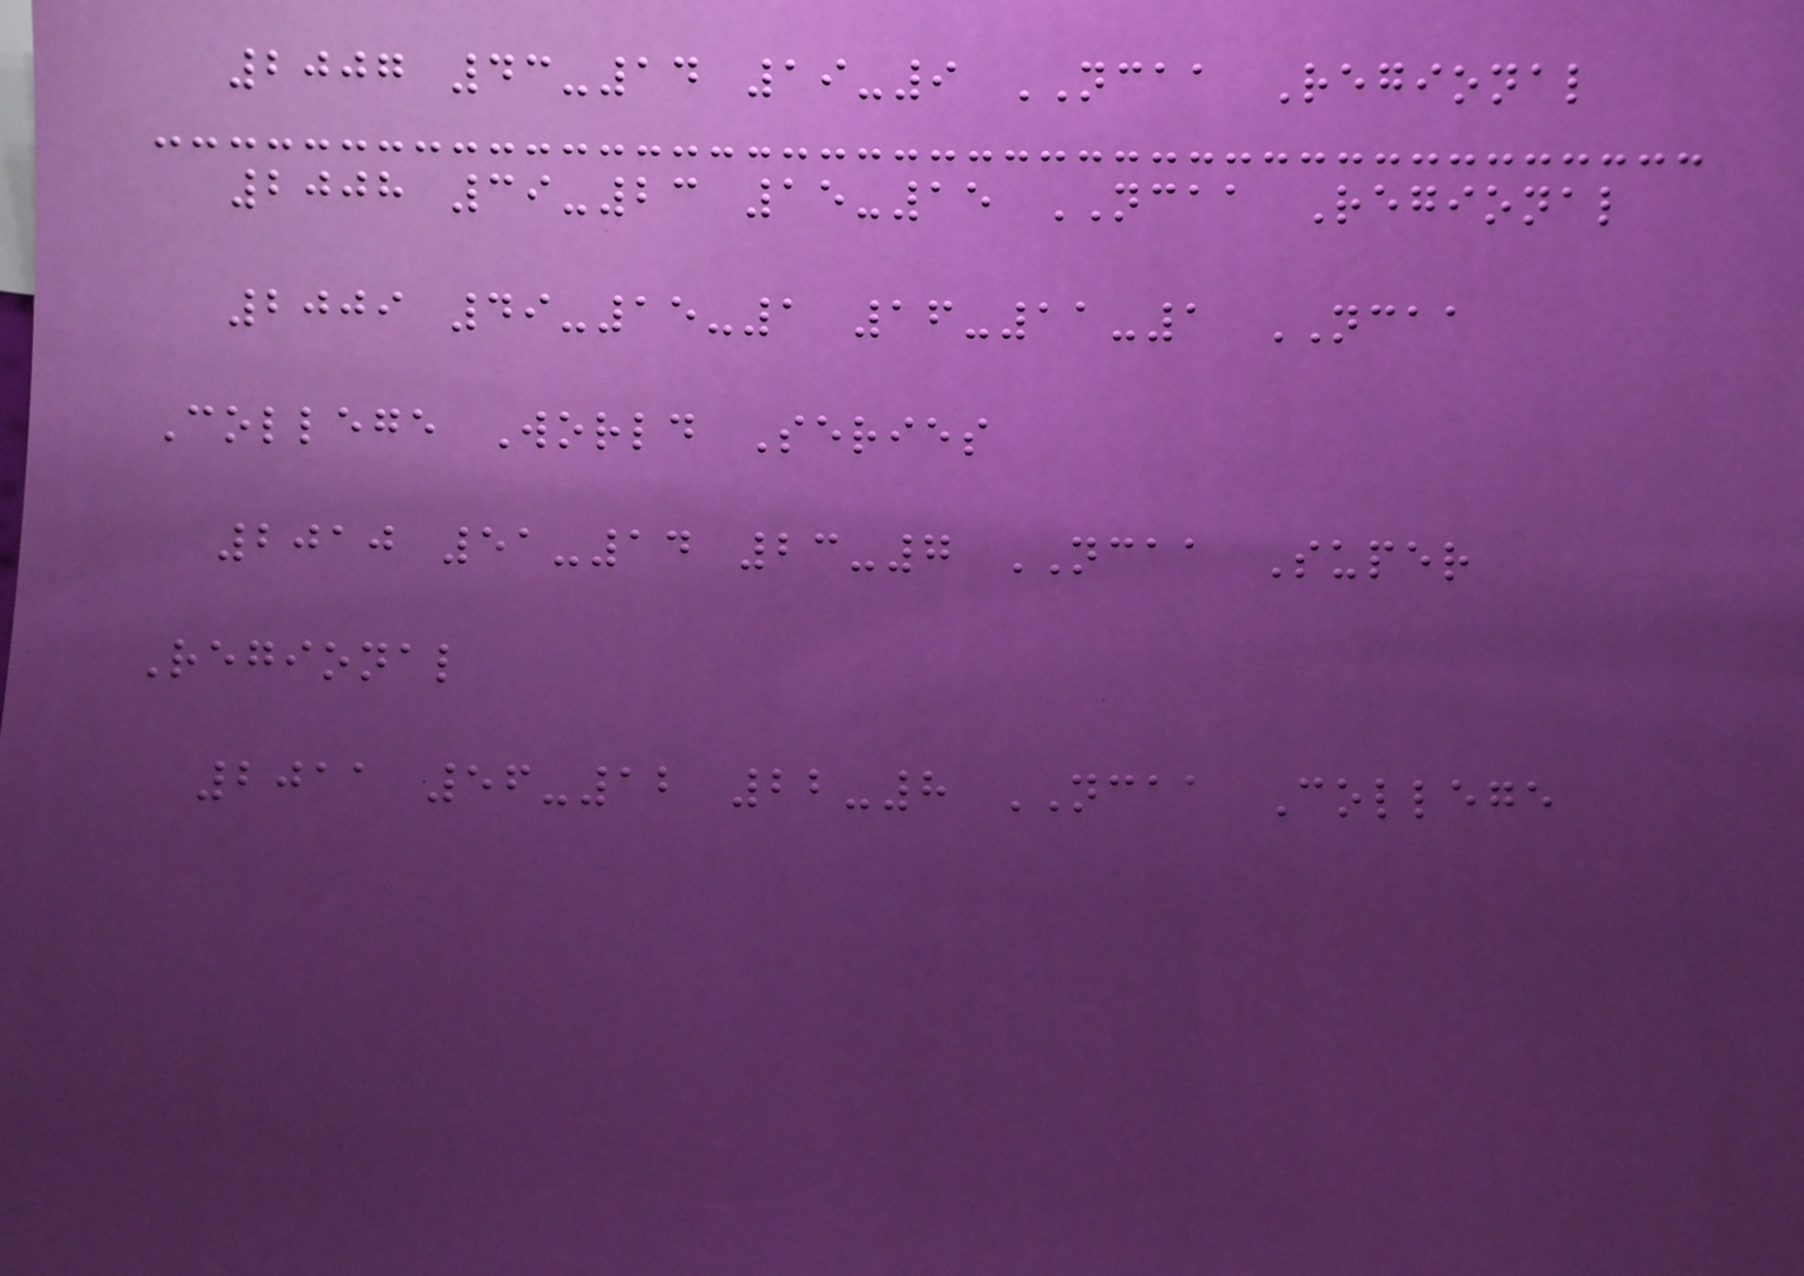2007 43-14 19-9 NCAA Regional
2008 39-23 15-15 NCAA Regional
2009 49-15-1 16-11-1 NCAA
College World Series
2010 51-14 23-7 NCAA Super
Regional
2011 56-12 22-8 NCAA College
